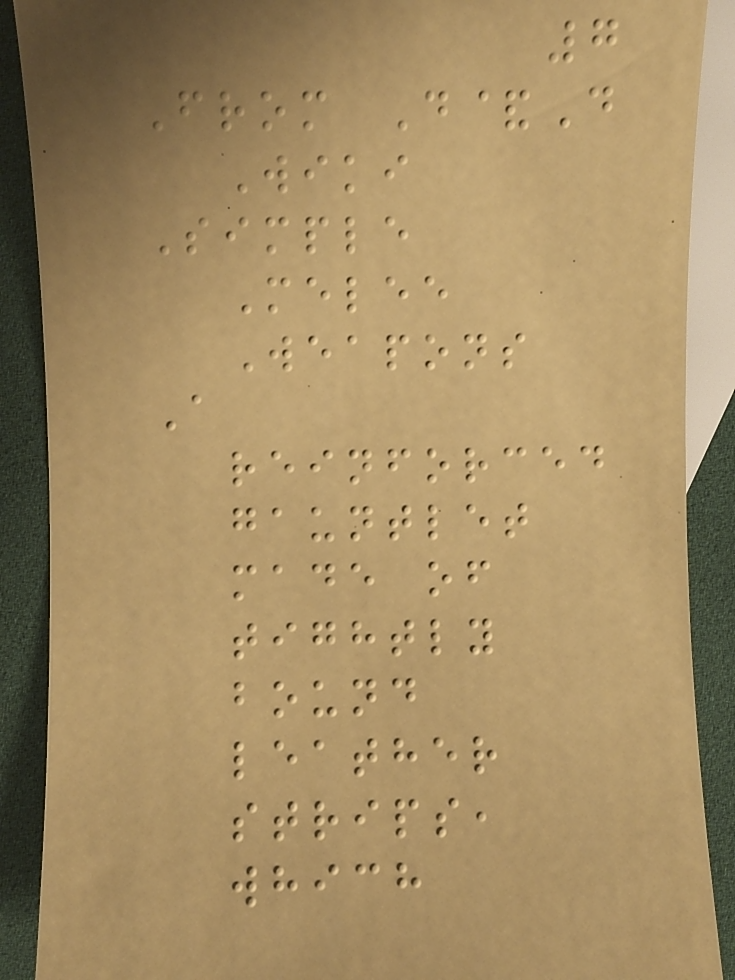7
From D&D
Wiki
Simple
Melee
Weapons
A
reinforced
gauntlet
made of
tightly
bound
leather
strips,
which
